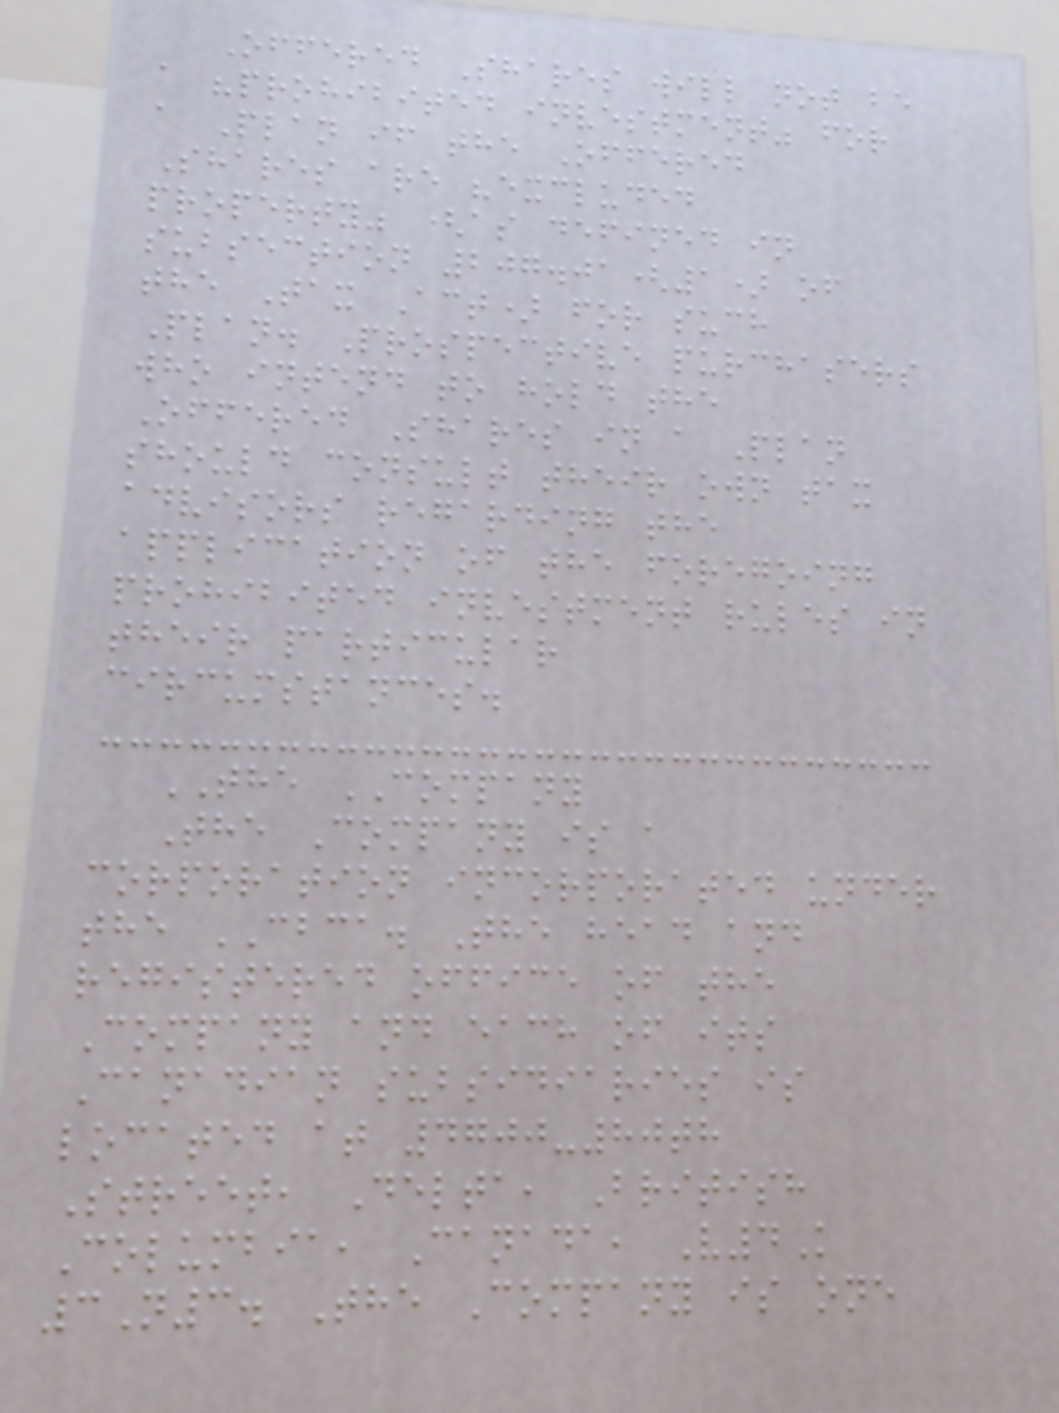Offered Shares will not be
a "prohibited investment" for
a Plan if the Offered
Shares are "excluded
property" (as defined in
subsection 207.01(1) of
the Tax Act) for such
Plan. Prospective purchasers
who intend to hold the
Offered Shares in a Plan
should consult their own tax
advisors regarding the
application of the foregoing
prohibited investment rules in
their particular
circumstances.
THE COMPANY
The Company is a
corporation incorporated under
the CBCA. The head and
registered office of the
Company and each of its
Canadian subsidiaries is
located at 4700-80th
Street, Delta, British
Columbia, Canada, V4K
3N3. The Company is one
